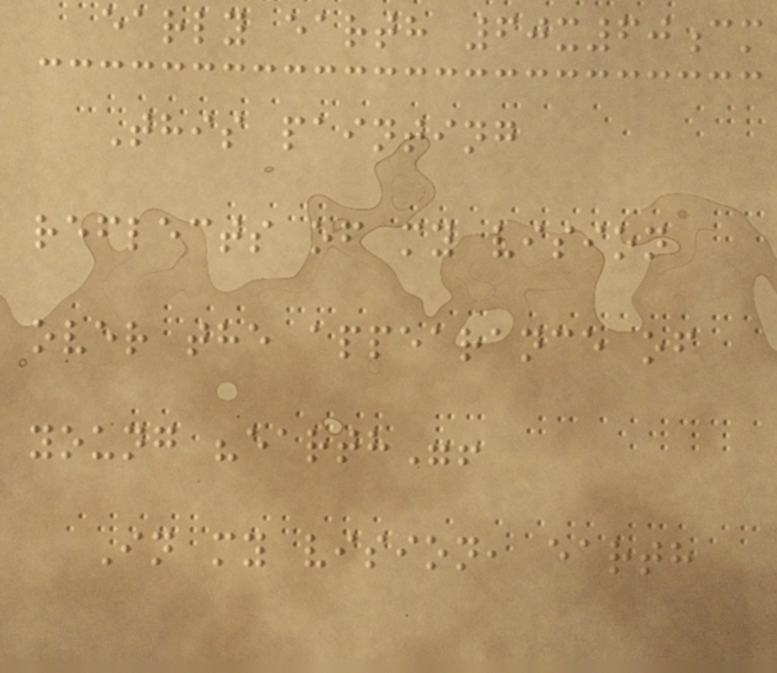early earth 60x60cm
This painting
reflects of my vision
over the appearance of
young "earth"!
In my vision, earth
